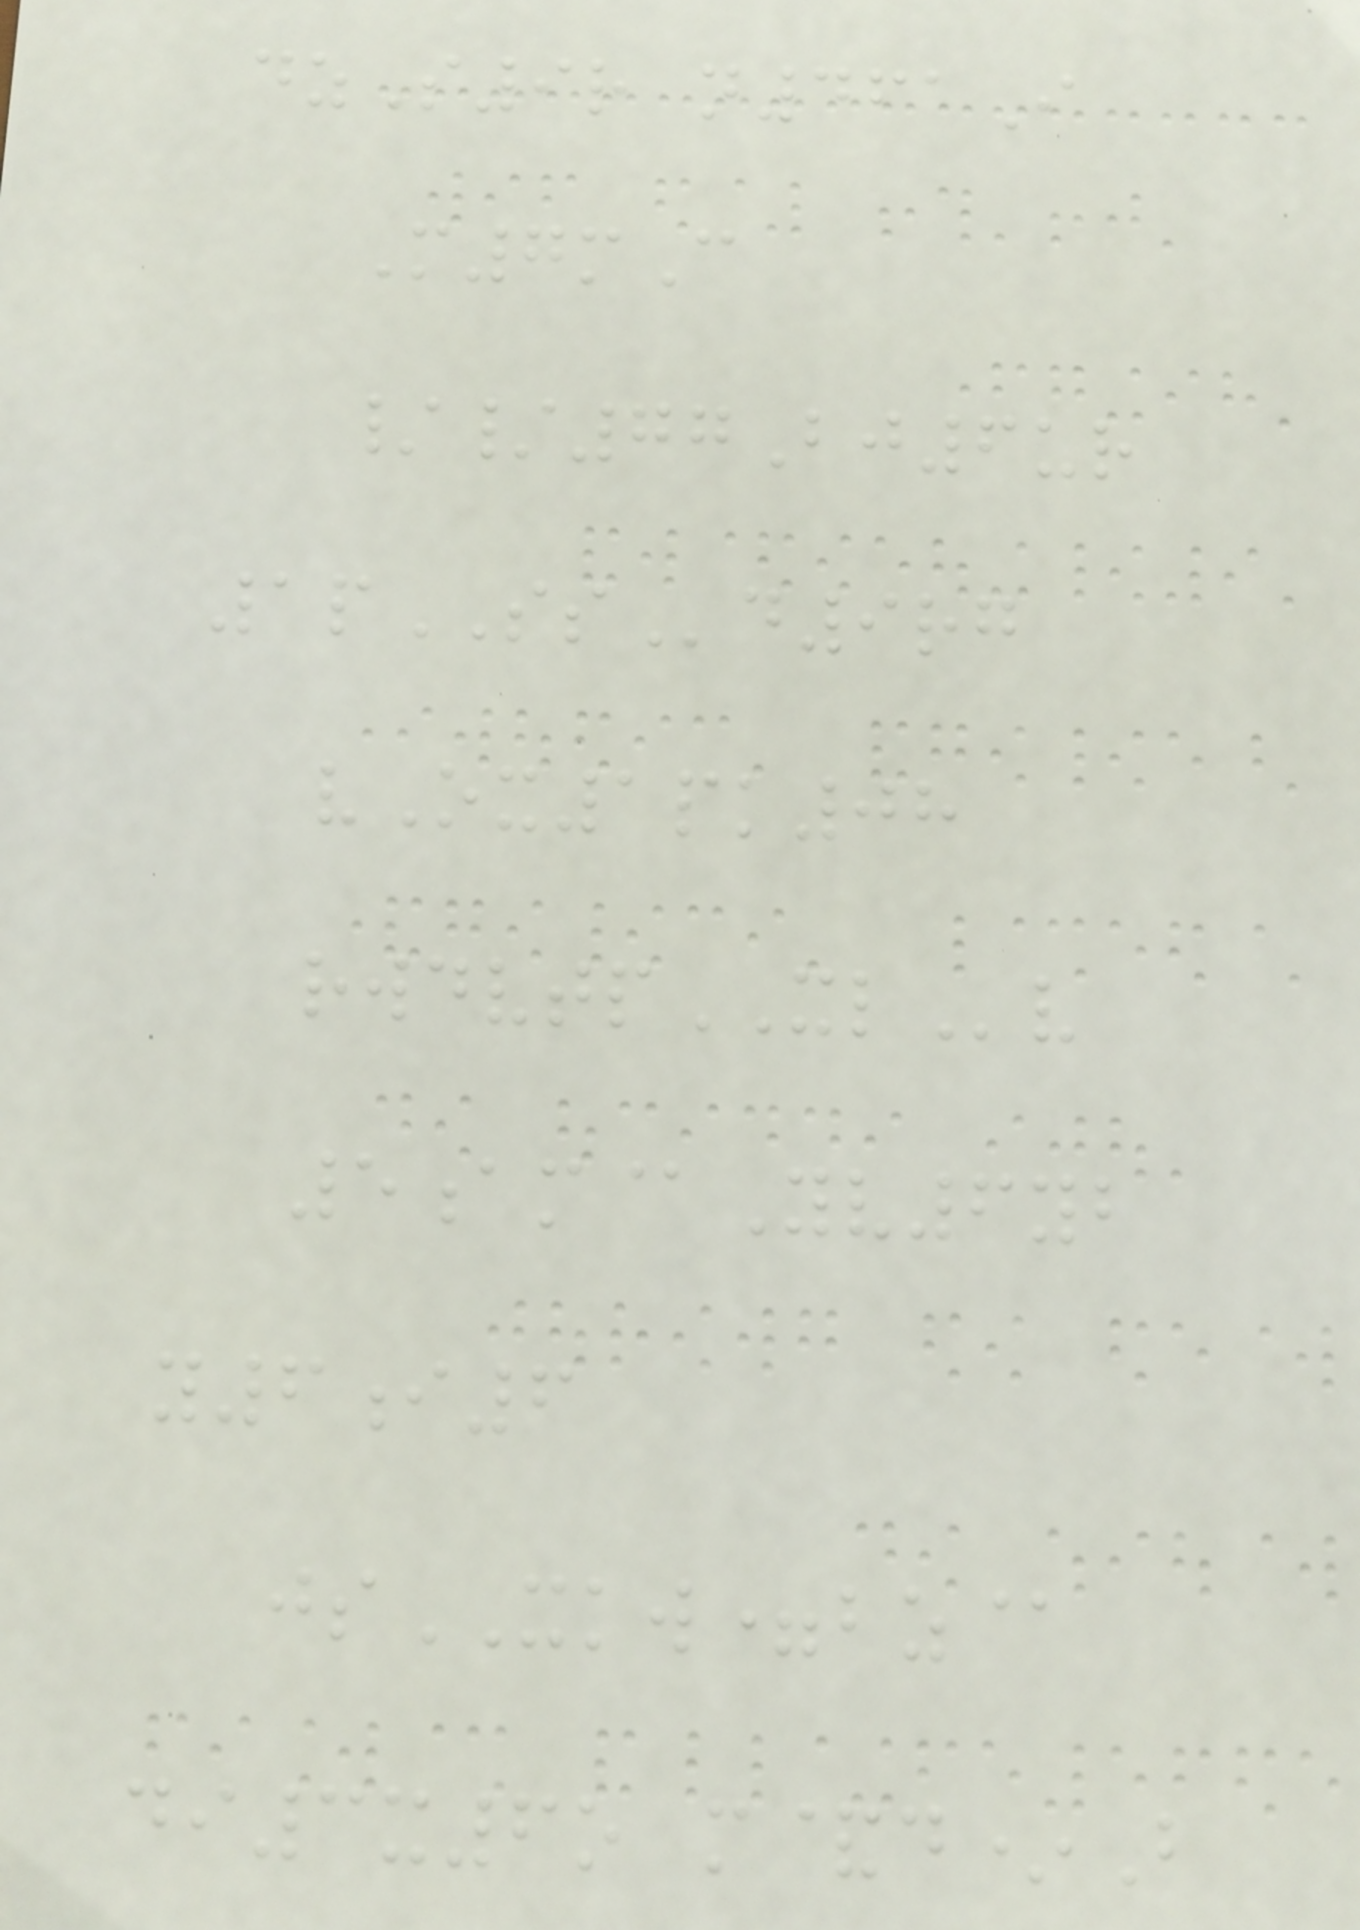dzS9r n461I
M7mC
//77Bj6ur
1pSSd9rg
vOx1pk08
rwdvtpXLv
5am@Yv6yb
y6i6
jsXKW=bz@
di3x6o m&d*B
